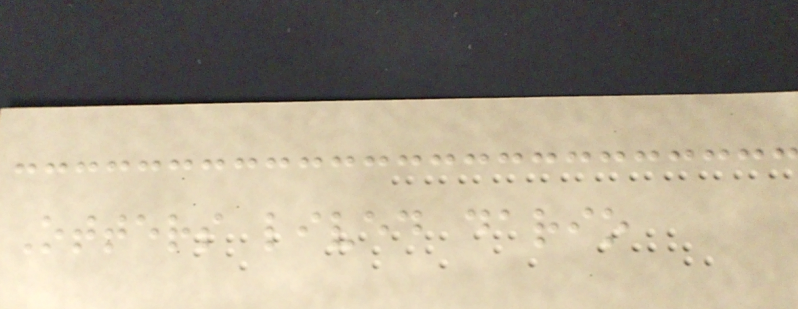Otters lived dario
